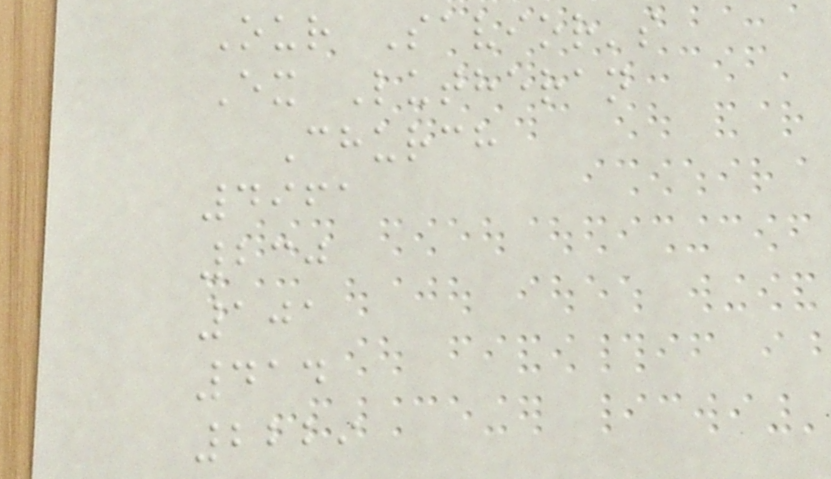Our Savior's
Ex Lutheran
Church
4961
230
101
414
2229
